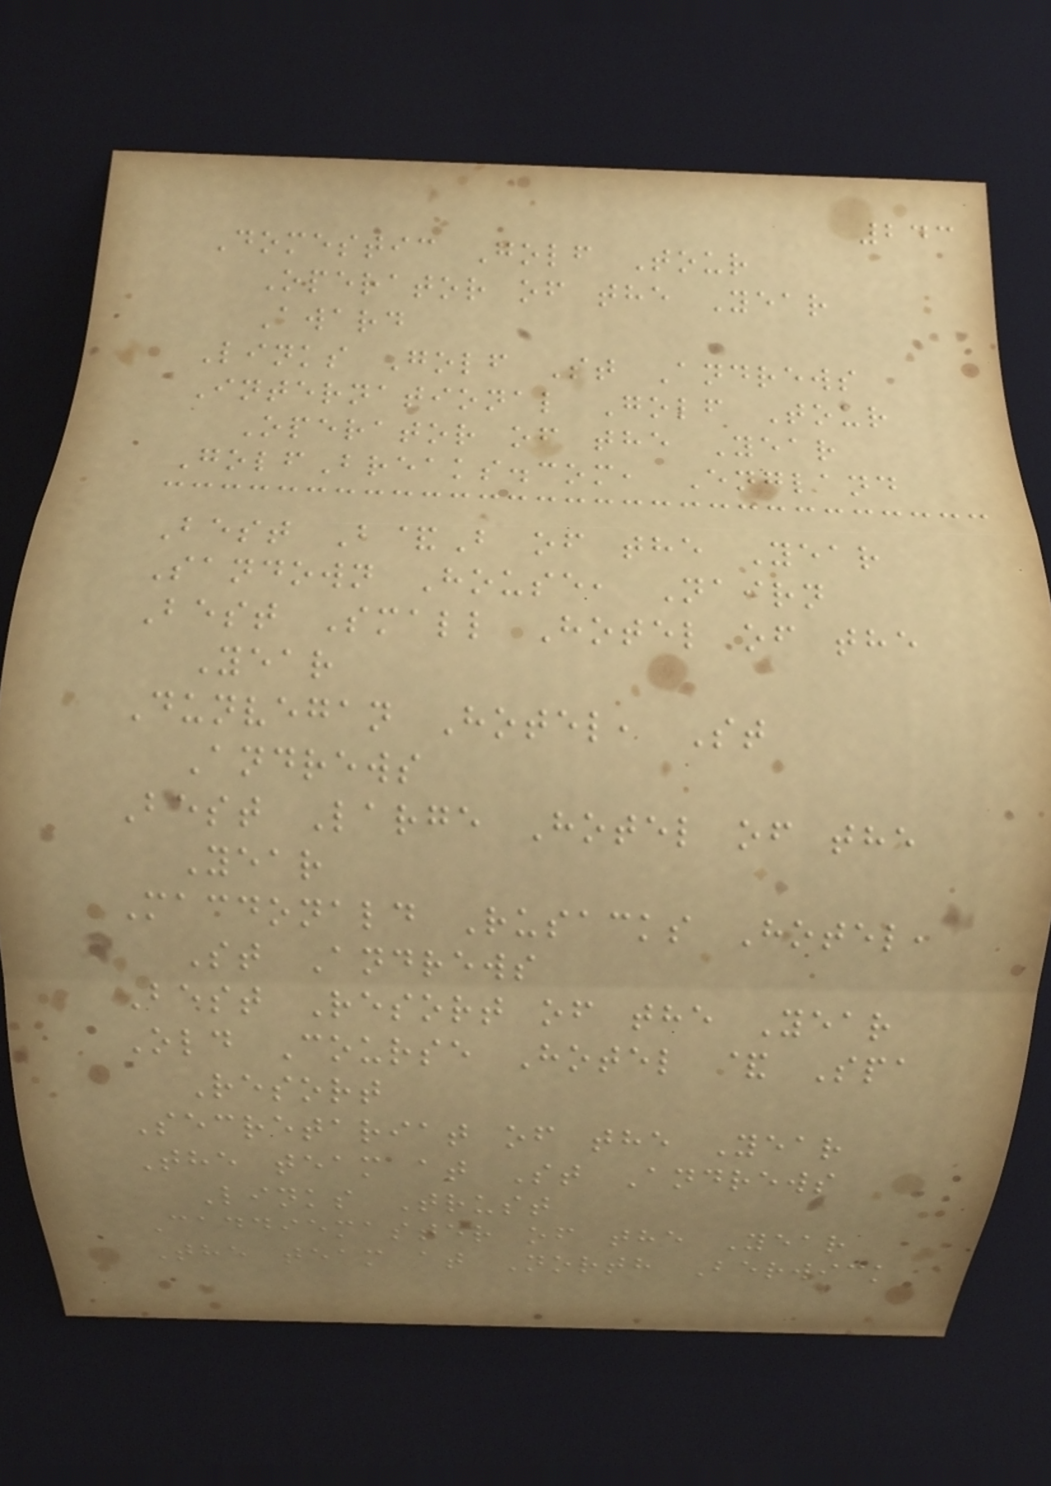243
Domestic Golf Tour
Operator of the Year
Award
Links Golf St Andrews
International Golf Tour
Operator of the Year
GolfBreaks.com, England
Best B&B of the Year
Sandown House, Nairn
Best Small Hotel of the
Year
Dunvegan Hotel, St
Andrews
Best Large Hotel of the
Year
Macdonald Rusacks Hotel,
St Andrews
Best Resort of the Year
Old Course Hotel & Spa
Resort
Secretariat of the Year
The team at St Andrews
Links Trust
Caddiemaster of the Year
The team at North Berwick
